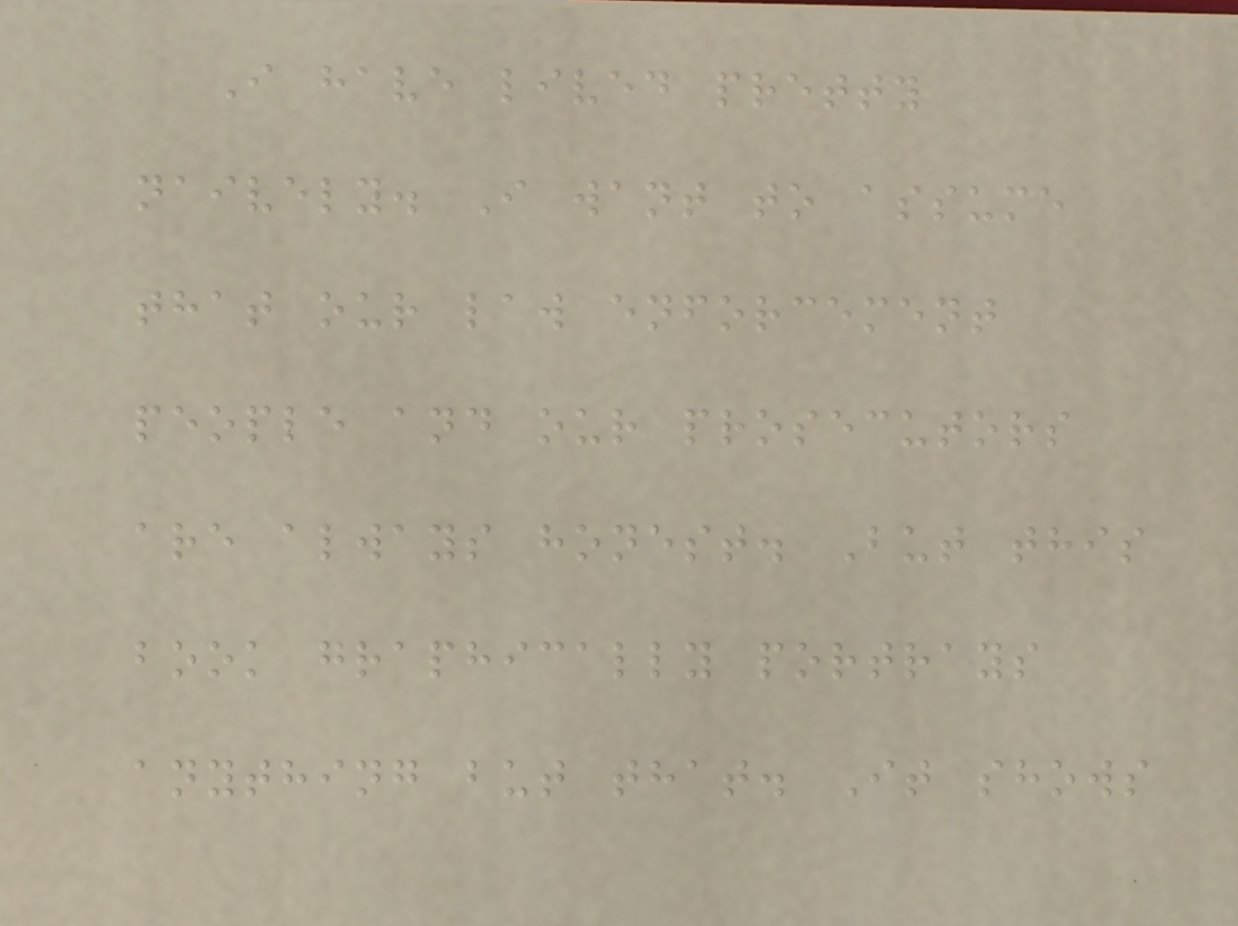I have lived pretty
naively. I want to assume
that our law enforcement
people and our prosecutors
are always honest. But this
book graphically portrays
anything but that. It shows
